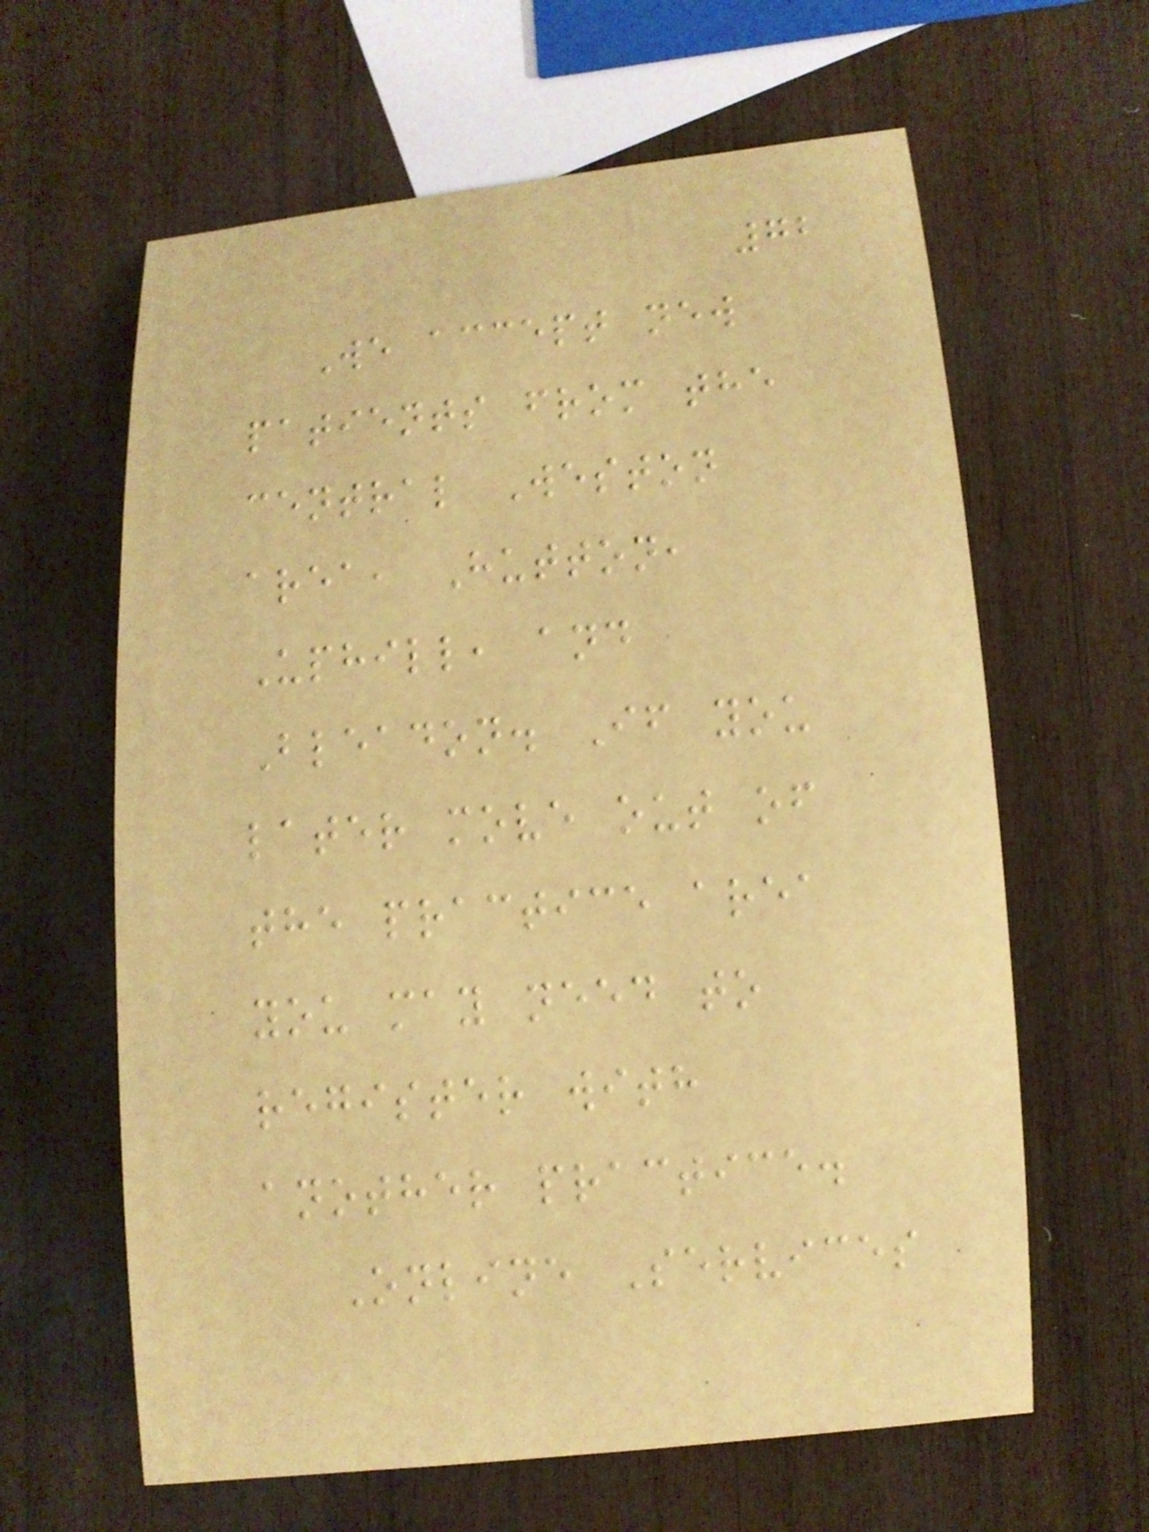72
We accept new
patients from the
central Weston
area, Hutton,
Uphill, and
Bleadon. If you
later move out of
the practice area
you may need to
register with
another practice.
Online Services
